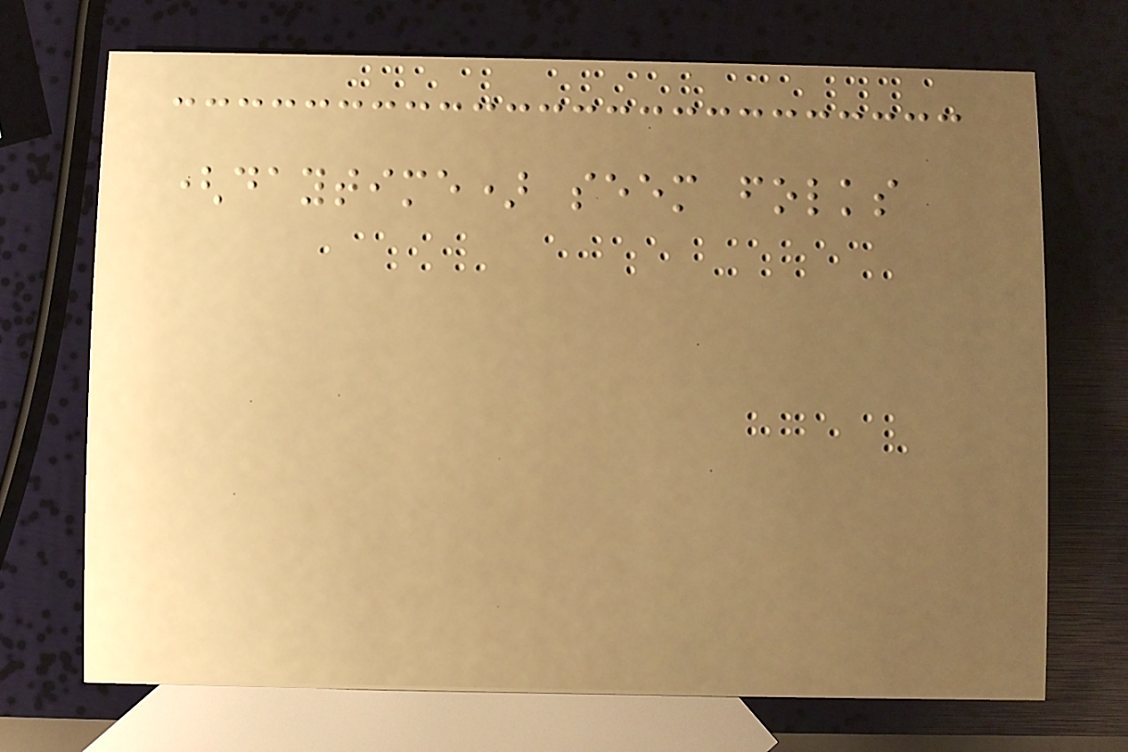(daytime) seem folks
